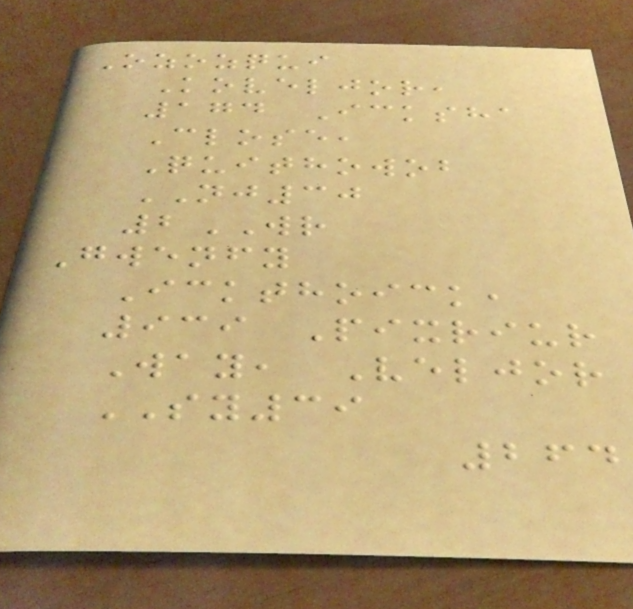Ozozqui
Koveljor,
174 Icksha
Close,
Quithowob
NJ30
2WR
Gwenfy
Ickthoick,
939 Pixriur
Way, Veljor
SY39
264
